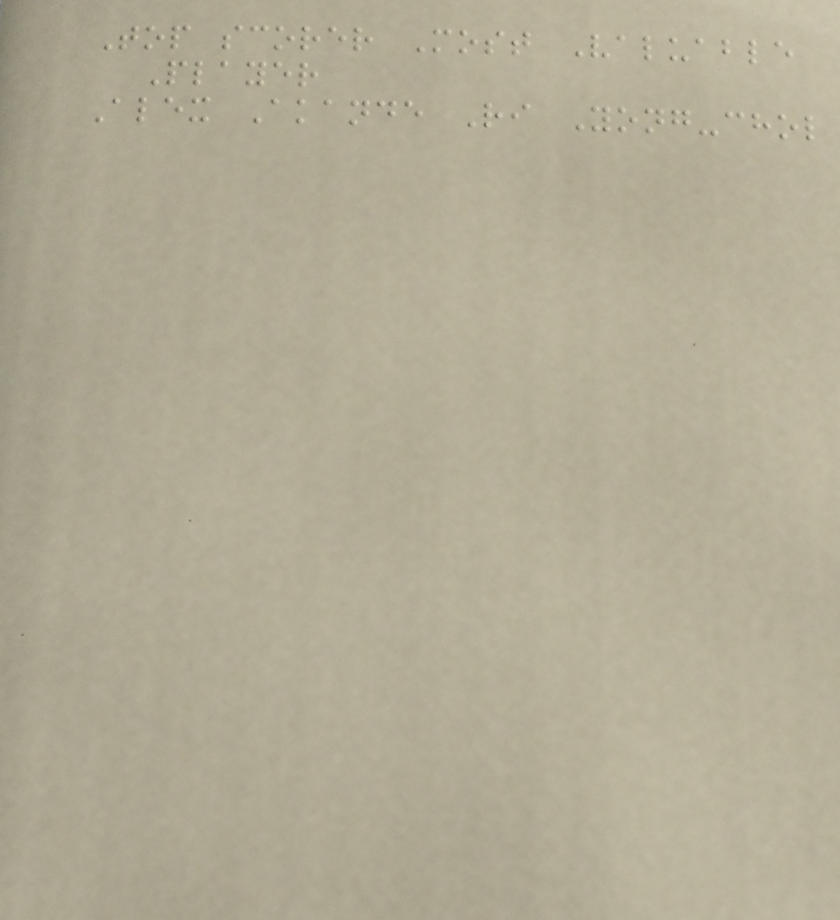Top scorer Most Valuable
Player
Alex Akande Ri Yong-chol
